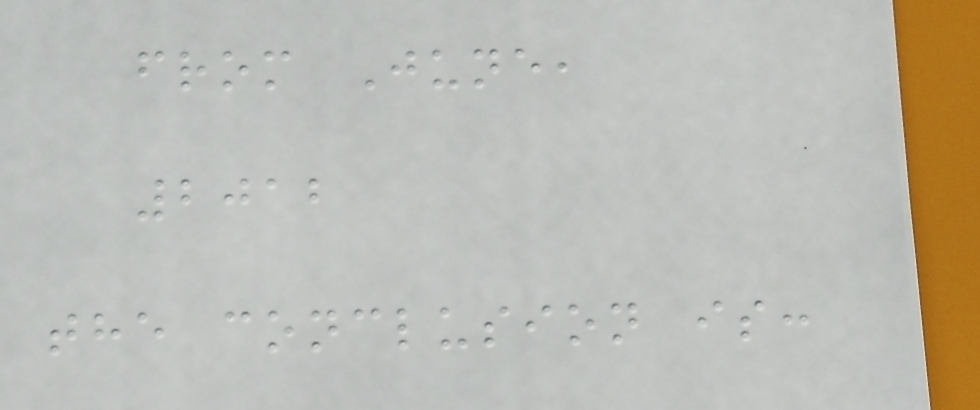from June,
2012
the conclusion is:
